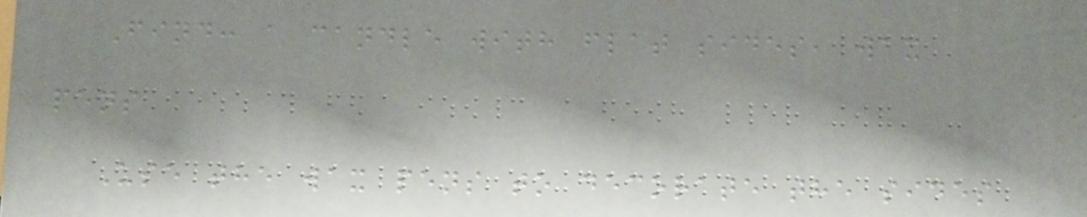Find: a candle with flat sides, wax
pens
Use the wax pens to decorate the sides
